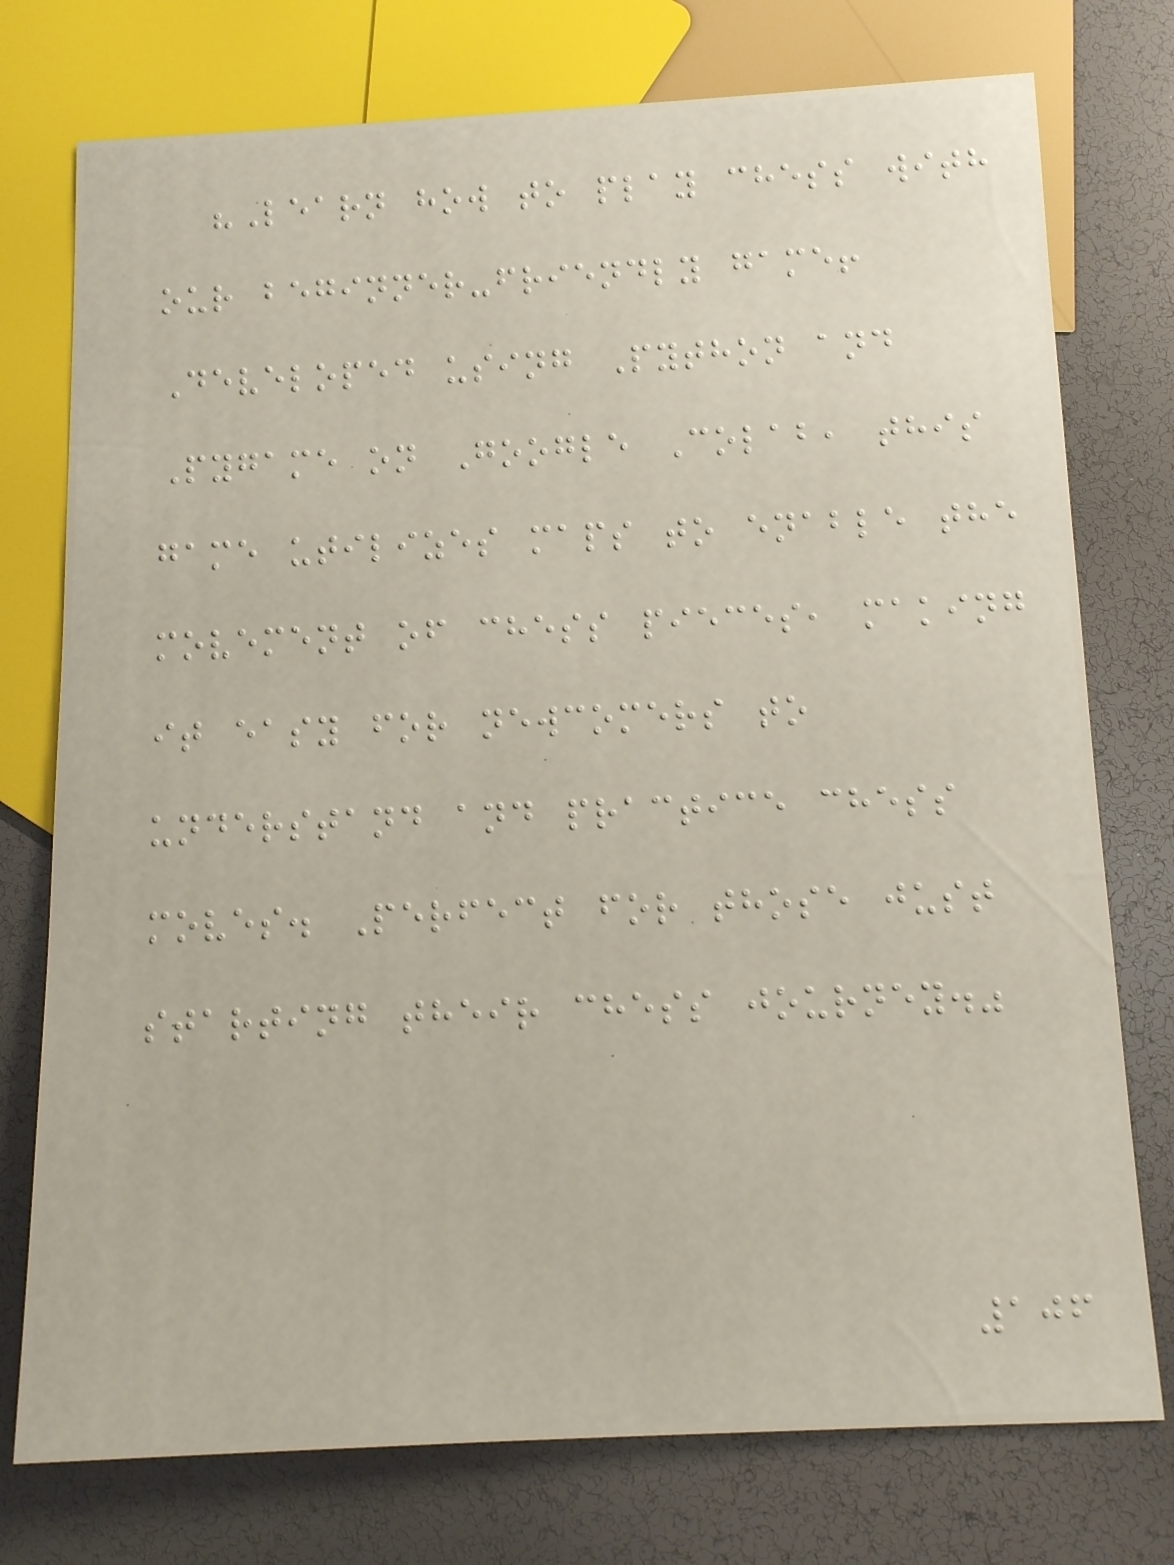"Learn how to play chess with
our beginner-friendly game!
Developed using Python and
Pygame on Google Colab, this
game utilizes maps to enable the
movement of chess pieces, making
it easy for newcomers to
understand and practice chess
moves. Perfect for those just
starting their chess journey."
106
